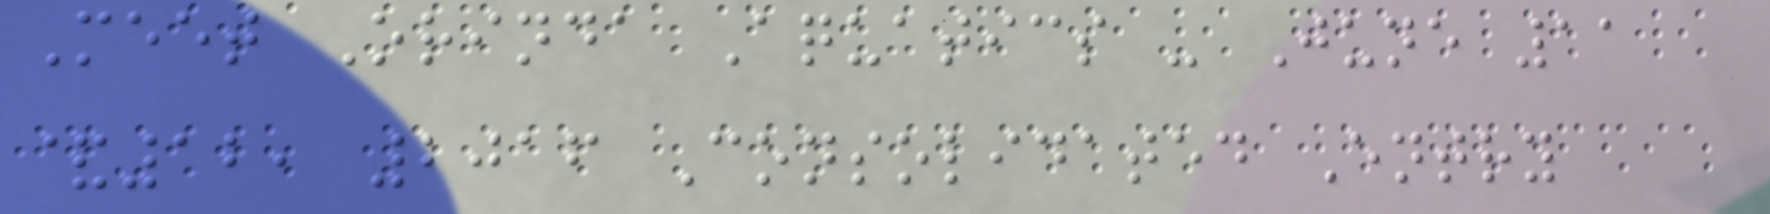Meet Orinda Aquatics - June 11
&12, 2016 Consolidated Entry
